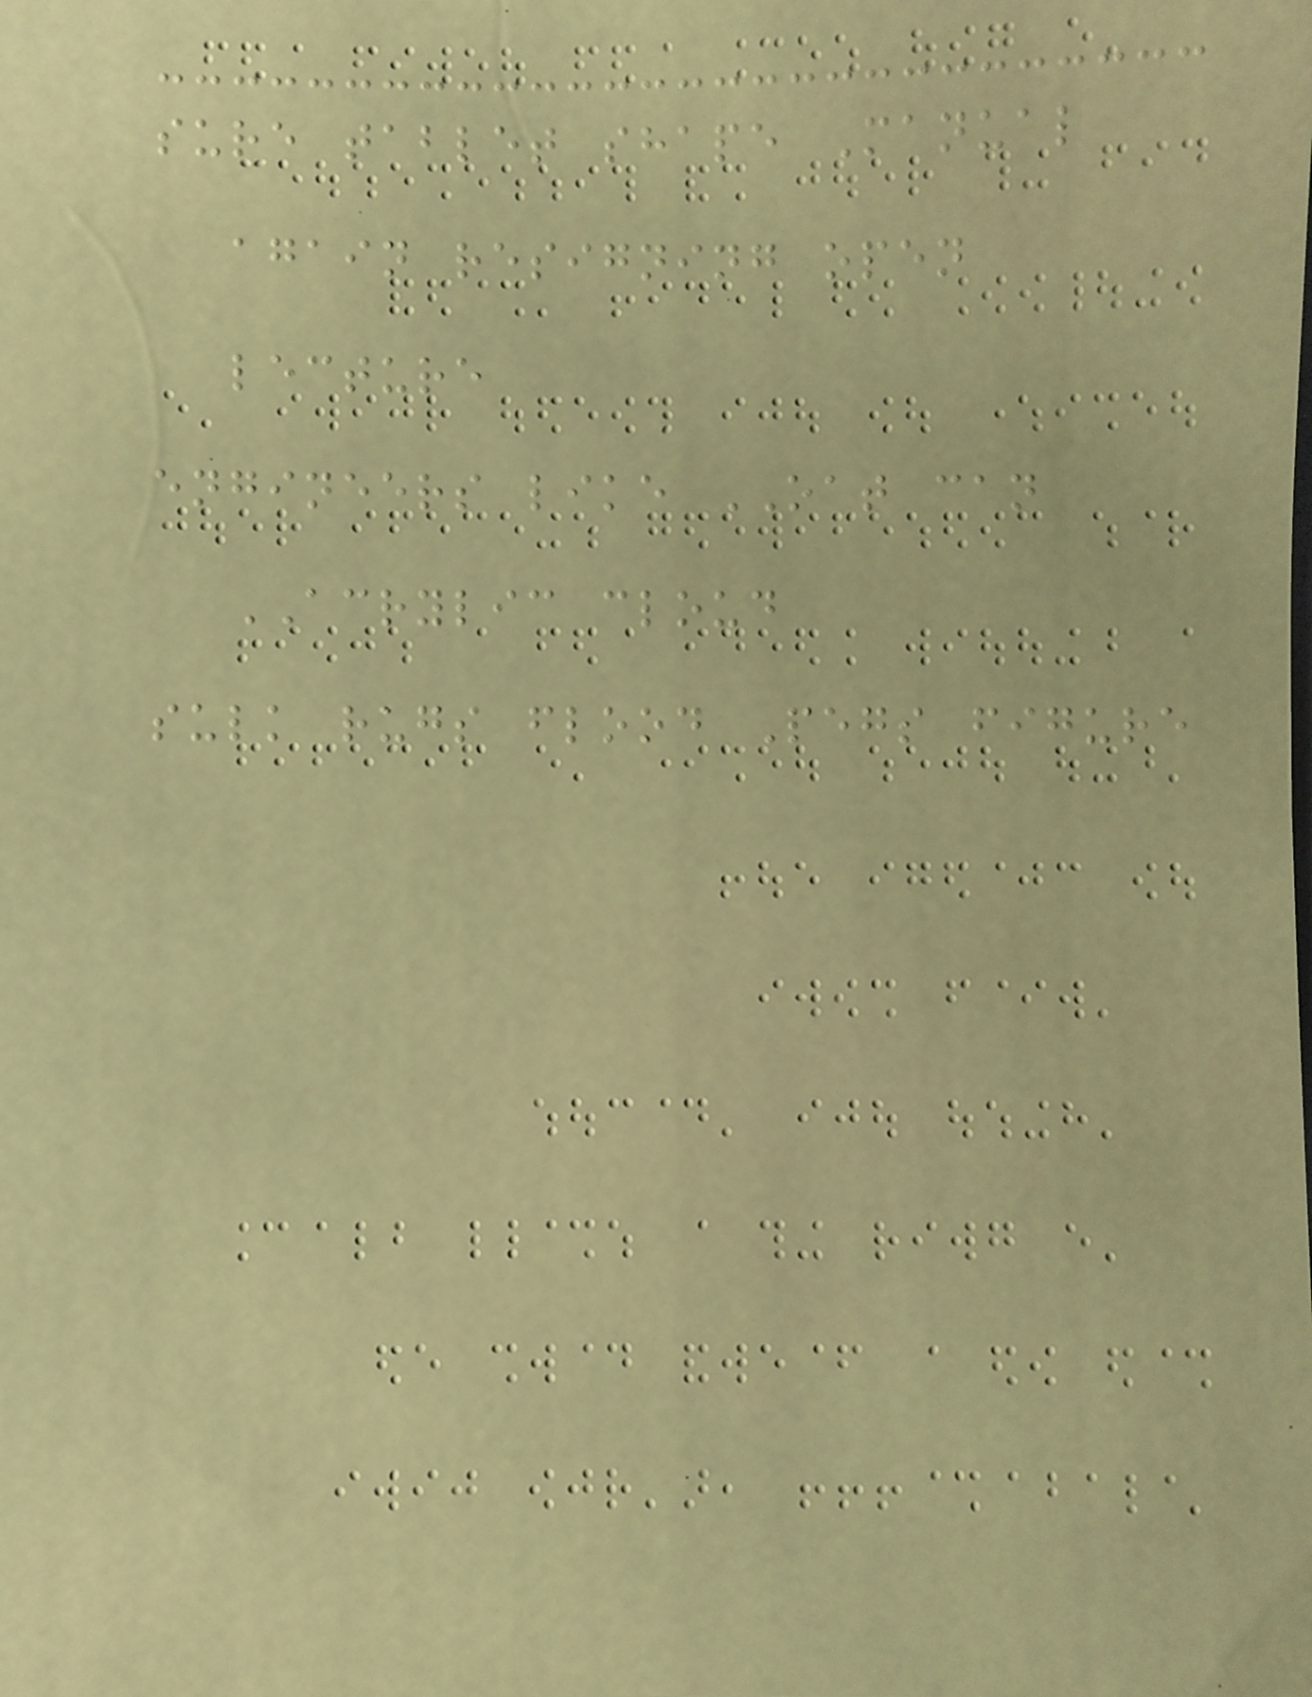sure tablet shape Manual
again resigning open
lecture
engineers like OAT can
ACRYLIC cloud
sulk rugs flood Pegs figure
